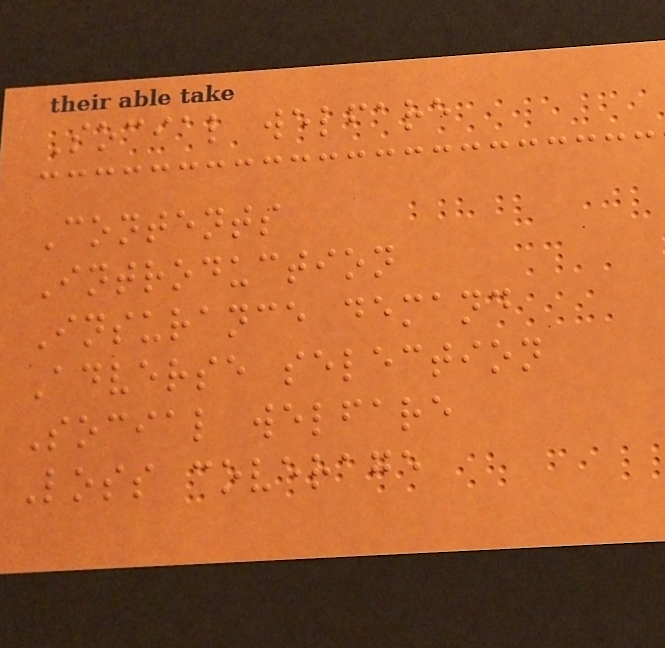Social welfare
Contents
Introduction
Insurance demand
Adverse selection
Social welfare
Loss coverage
